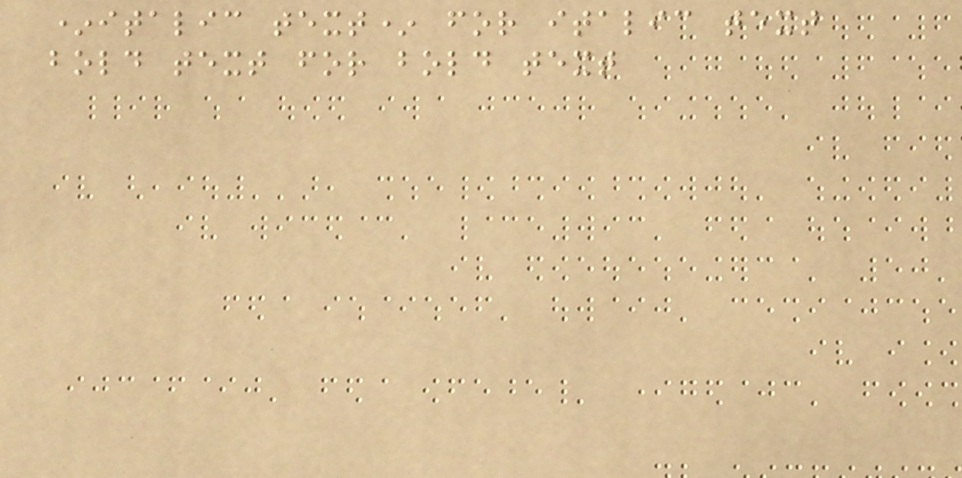*italic text* for italic text
bold text for bold text
